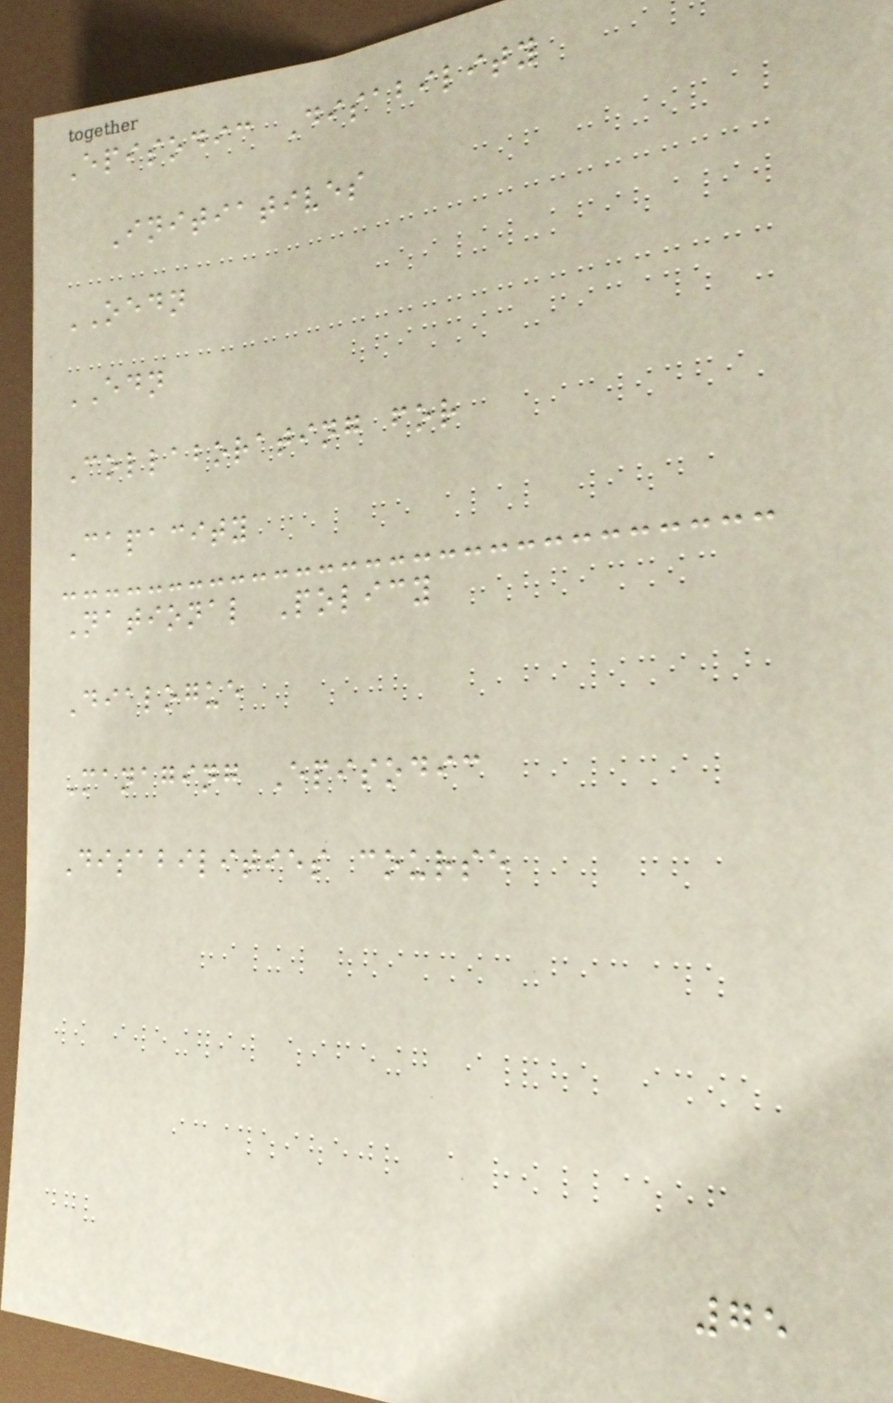Episodic Disability
Initiatives
OEDN
EDN
Collaborating for
Capacity
National Policy
Dialogue
Managing Episodic
Disabilities course
75
